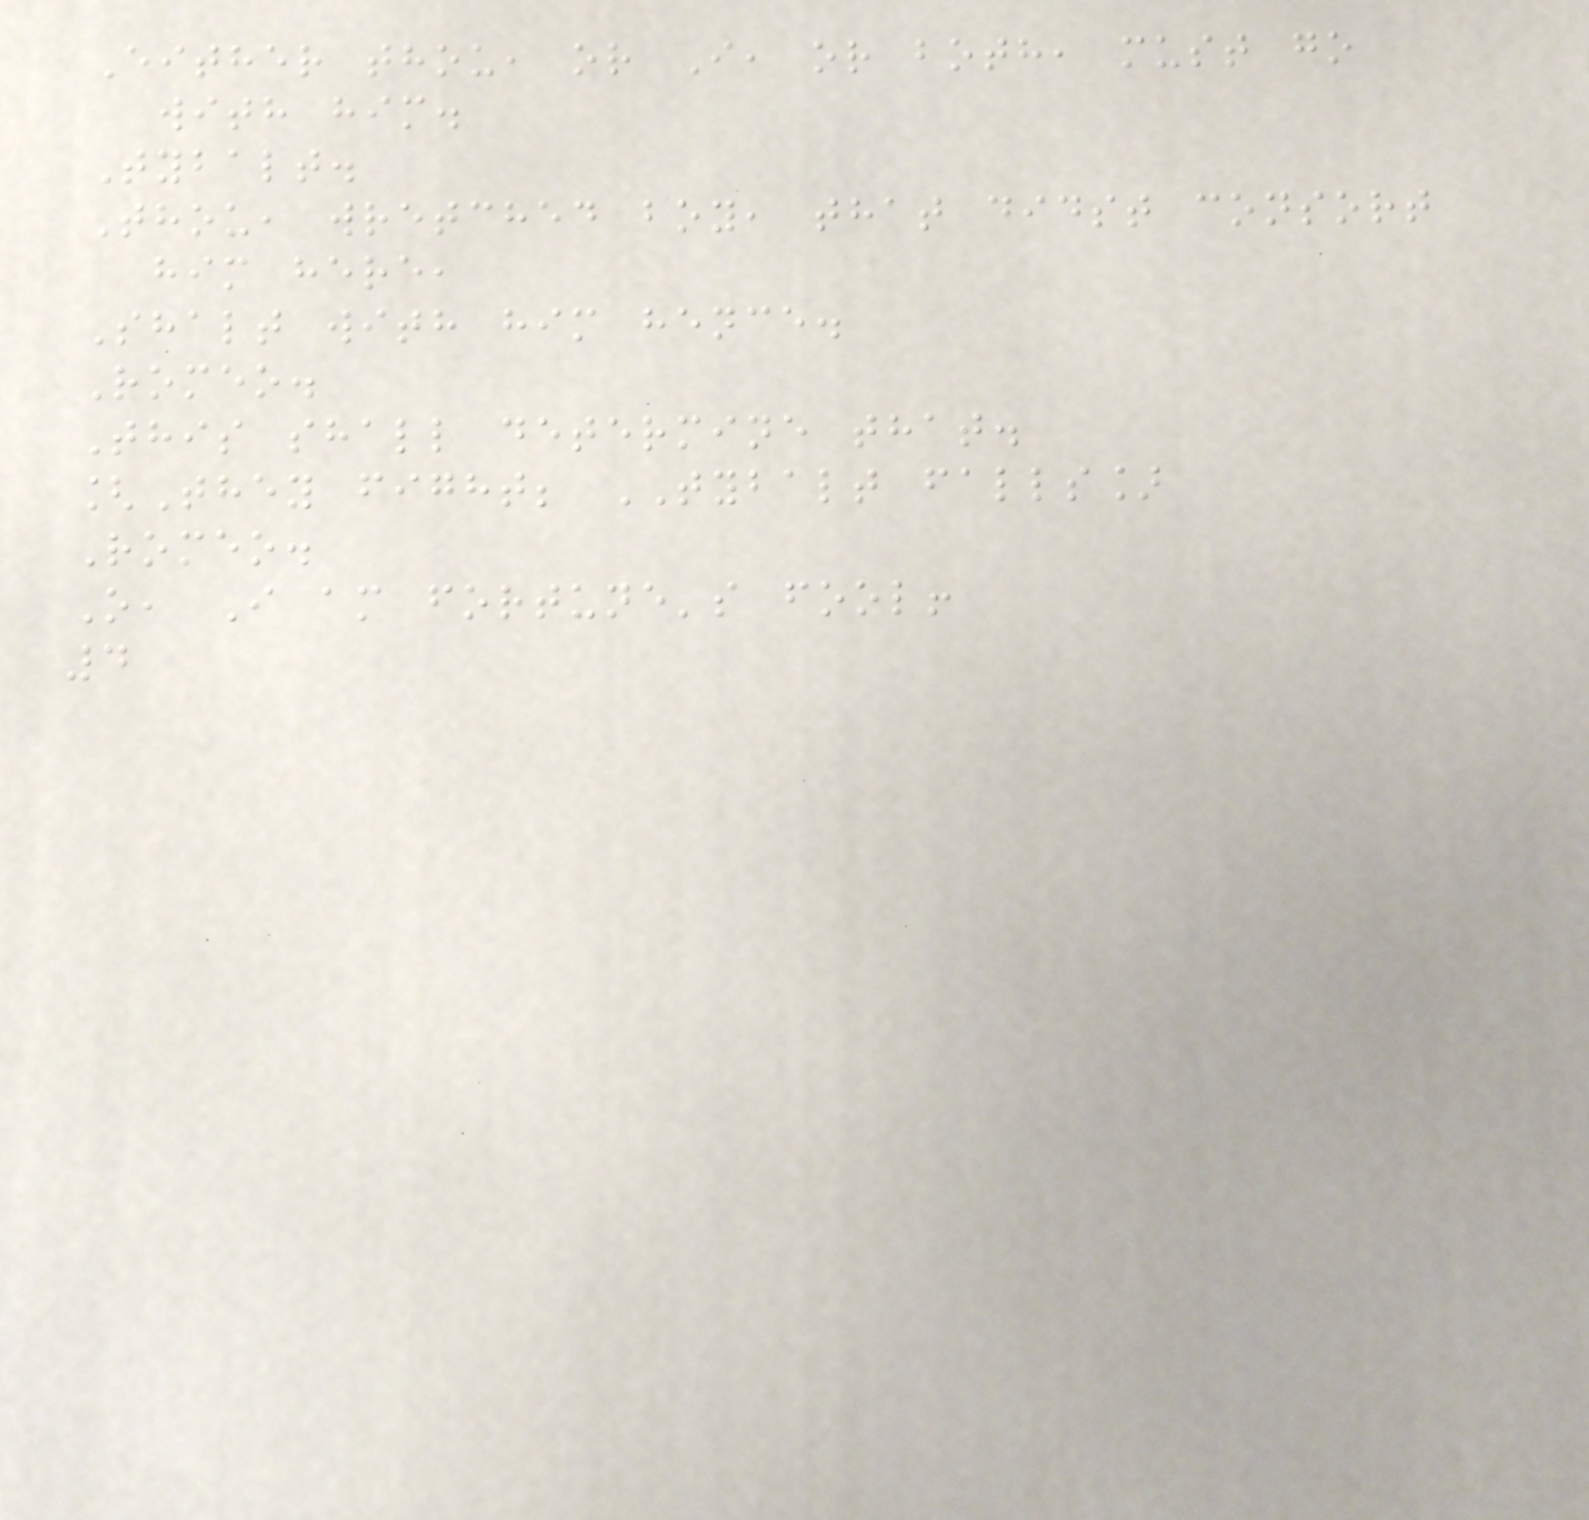Either thou, or I, or both, must go
with him.
Tybalt.
Thou, wretched boy, that didst consort
him here,
Shalt with him hence.
Romeo.
This shall determine that.
[They fight; TYBALT falls]
Romeo.
O, I am fortune's fool!
4
